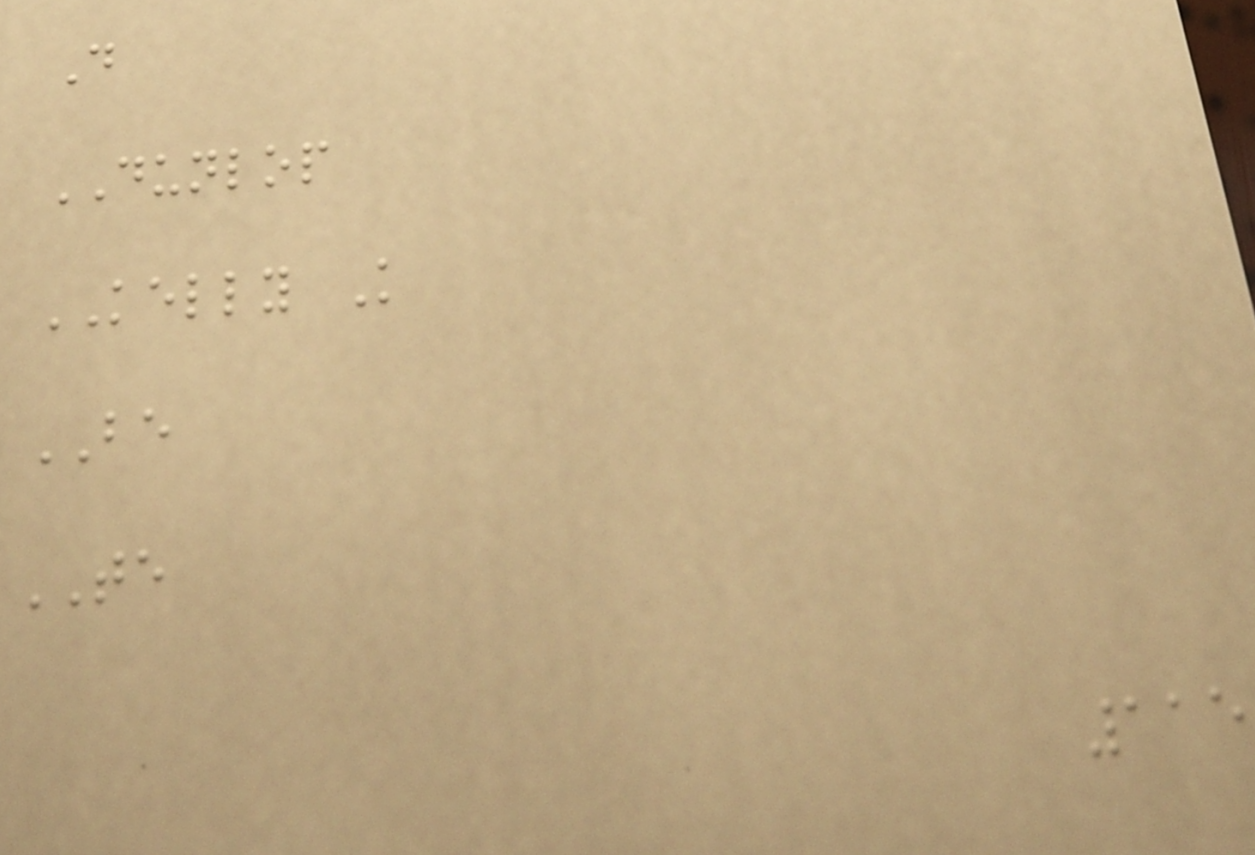D
DUNLOP
KELLY K
BE
TE
115
